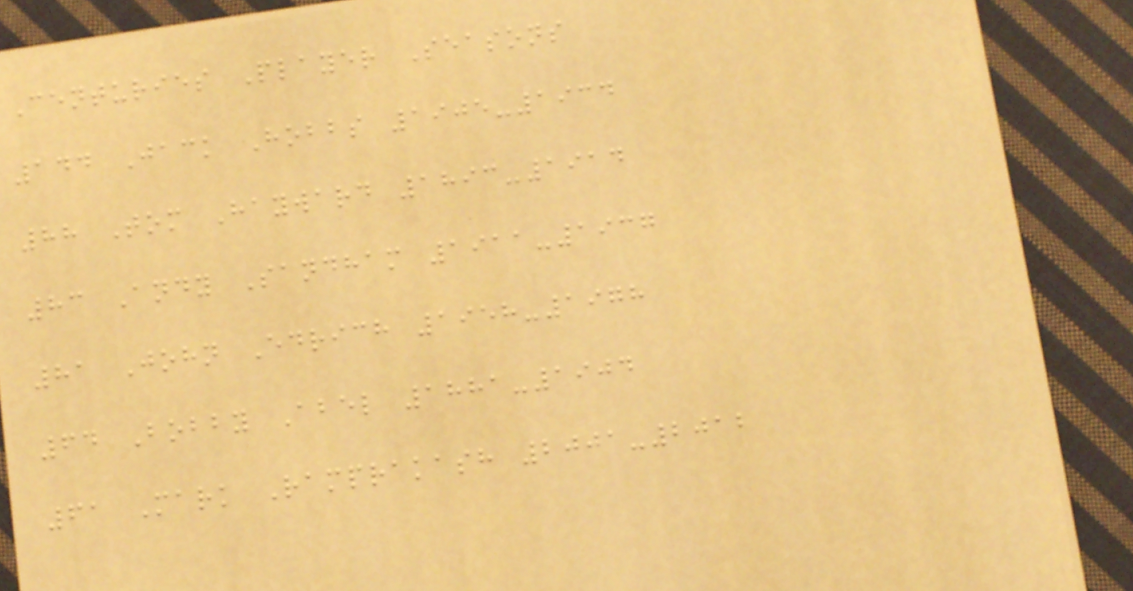Centuries Player Seasons
144 Jack Hobbs 1905-1934
88 Tom Hayward 1893-1914
83 Andy Sandham 1911-1937
81 John Edrich 1958-1978
64 Bobby Abel 1881-1904
61 Mark Ramprakash 2001-2012
